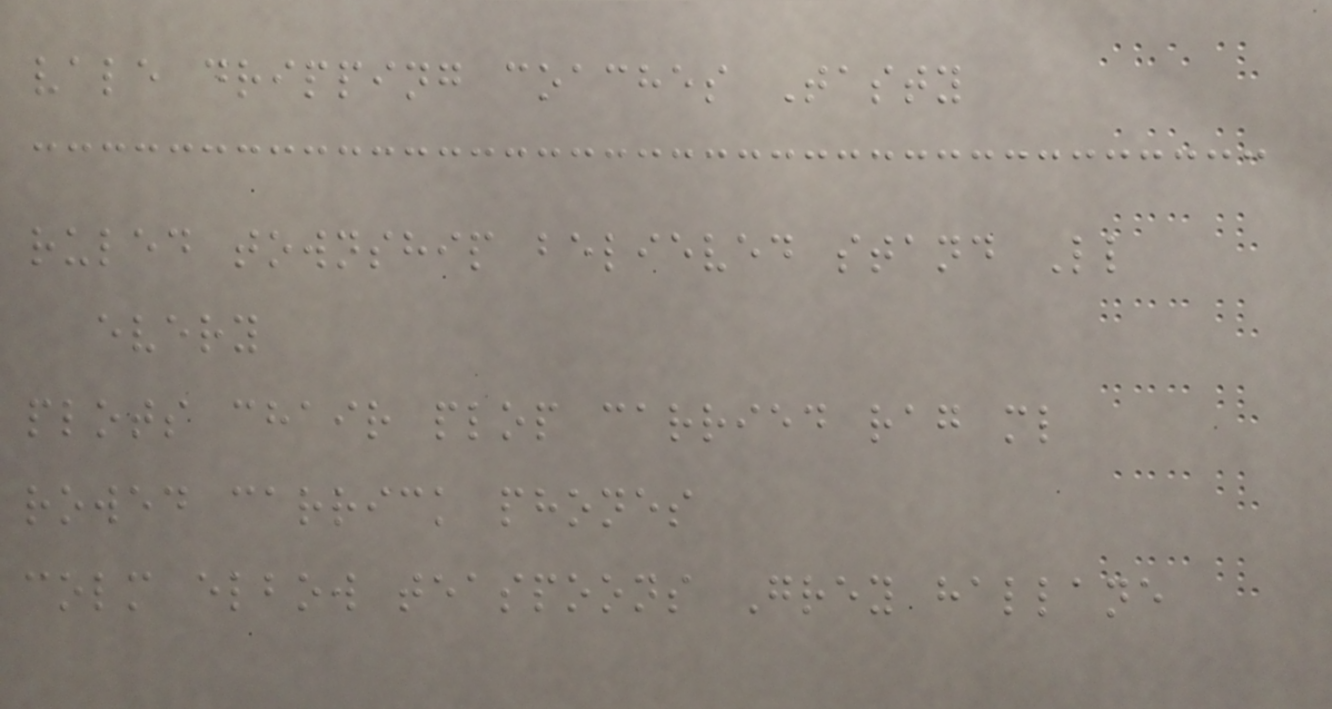vale dripping coaches Tasty
ruled township believed stand Ll
every
plots chair plop carried rag ml
rowed carrick phones
colm elbow teaspoons Grey hallane
